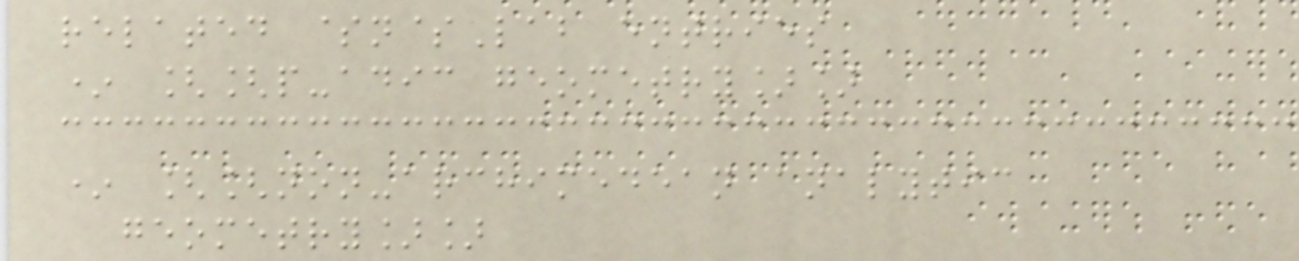related $n$Lab entries
* [[p-adic geometry]]
* [[non-archimedean analytic
geometry]]
